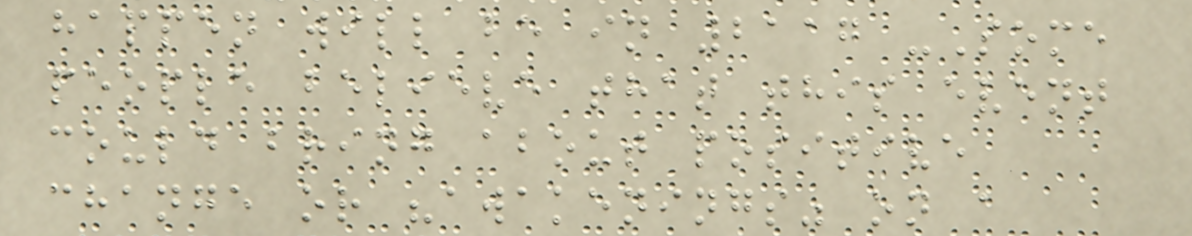happen will be in 2117 -Some
people believe that this event
could bring about positive
change or "awakenings" on a
